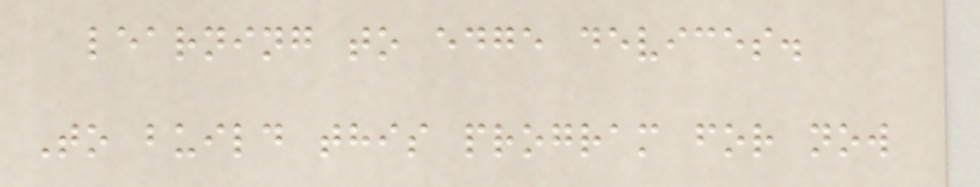learning to edge devices.
To build this program for now
